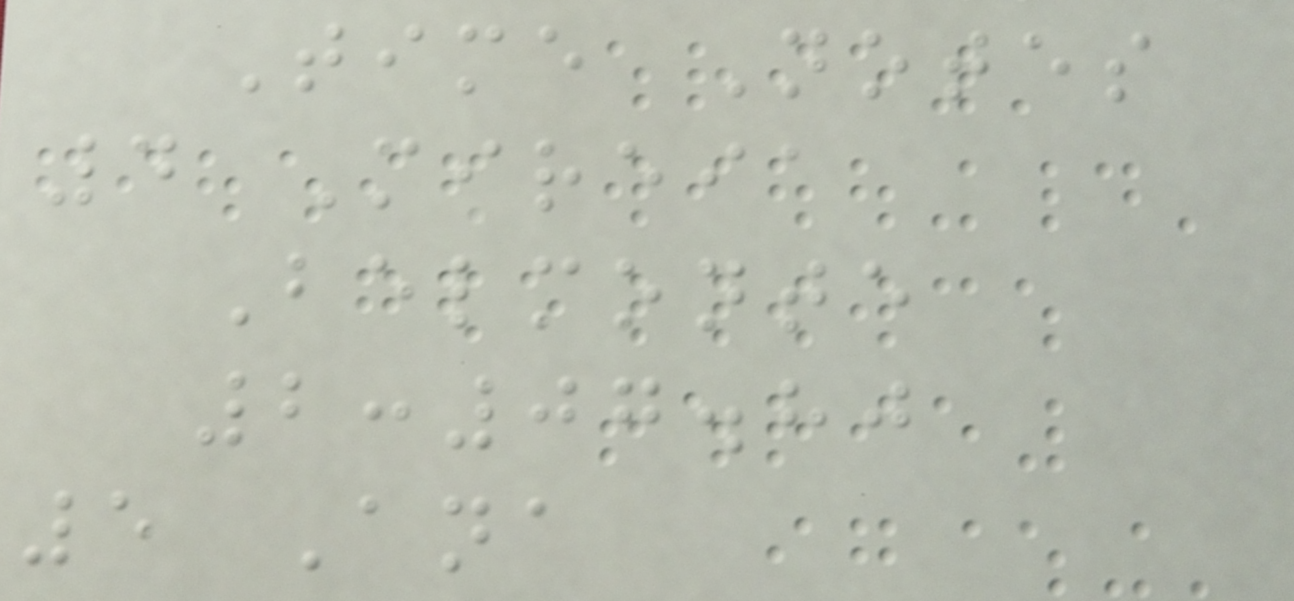Time Notes
4 Mireia
Belmonte
2:07.80
5 Ana
